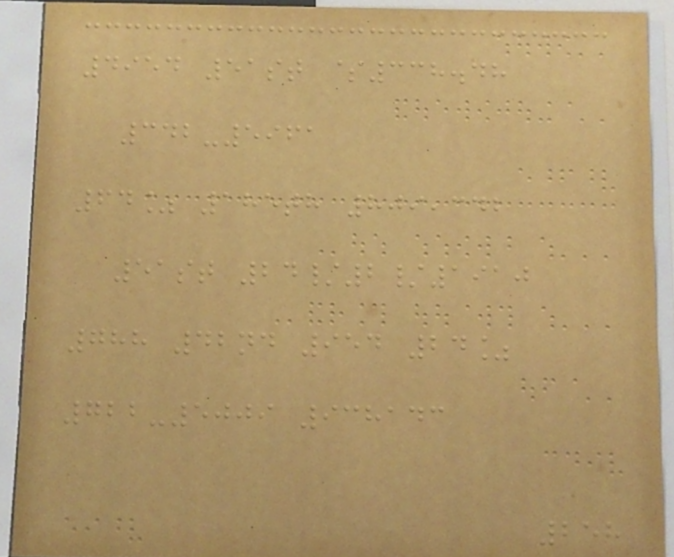4954 51st $338.48
342-5961
64% 185th 809,342
51st 24/2/1910
788 42nd 954 24%
722-5009 938143
258
